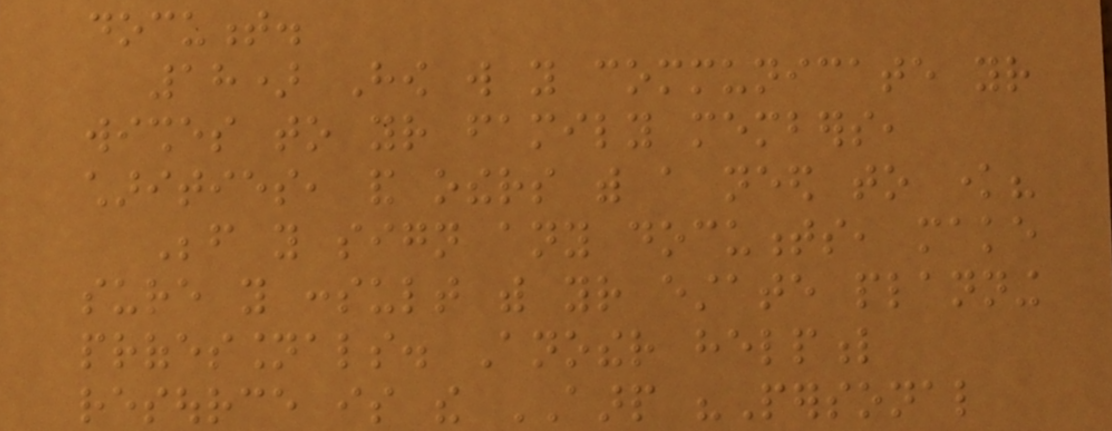document.
18) How will you communicate your
wishes to your family members,
charities, and others with a need to know?
Before you sign any documents, make
sure you consult with your estate planning
professionals. Another helpful
resource is the AARP "Personal
